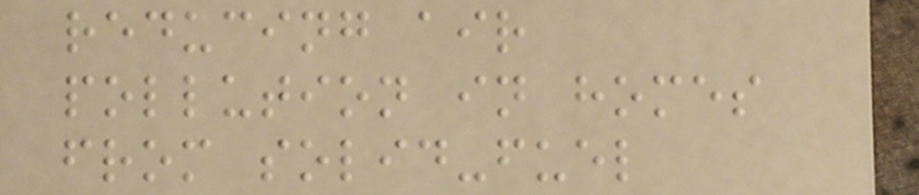reducing air
pollution in homes
from solid-fuel
